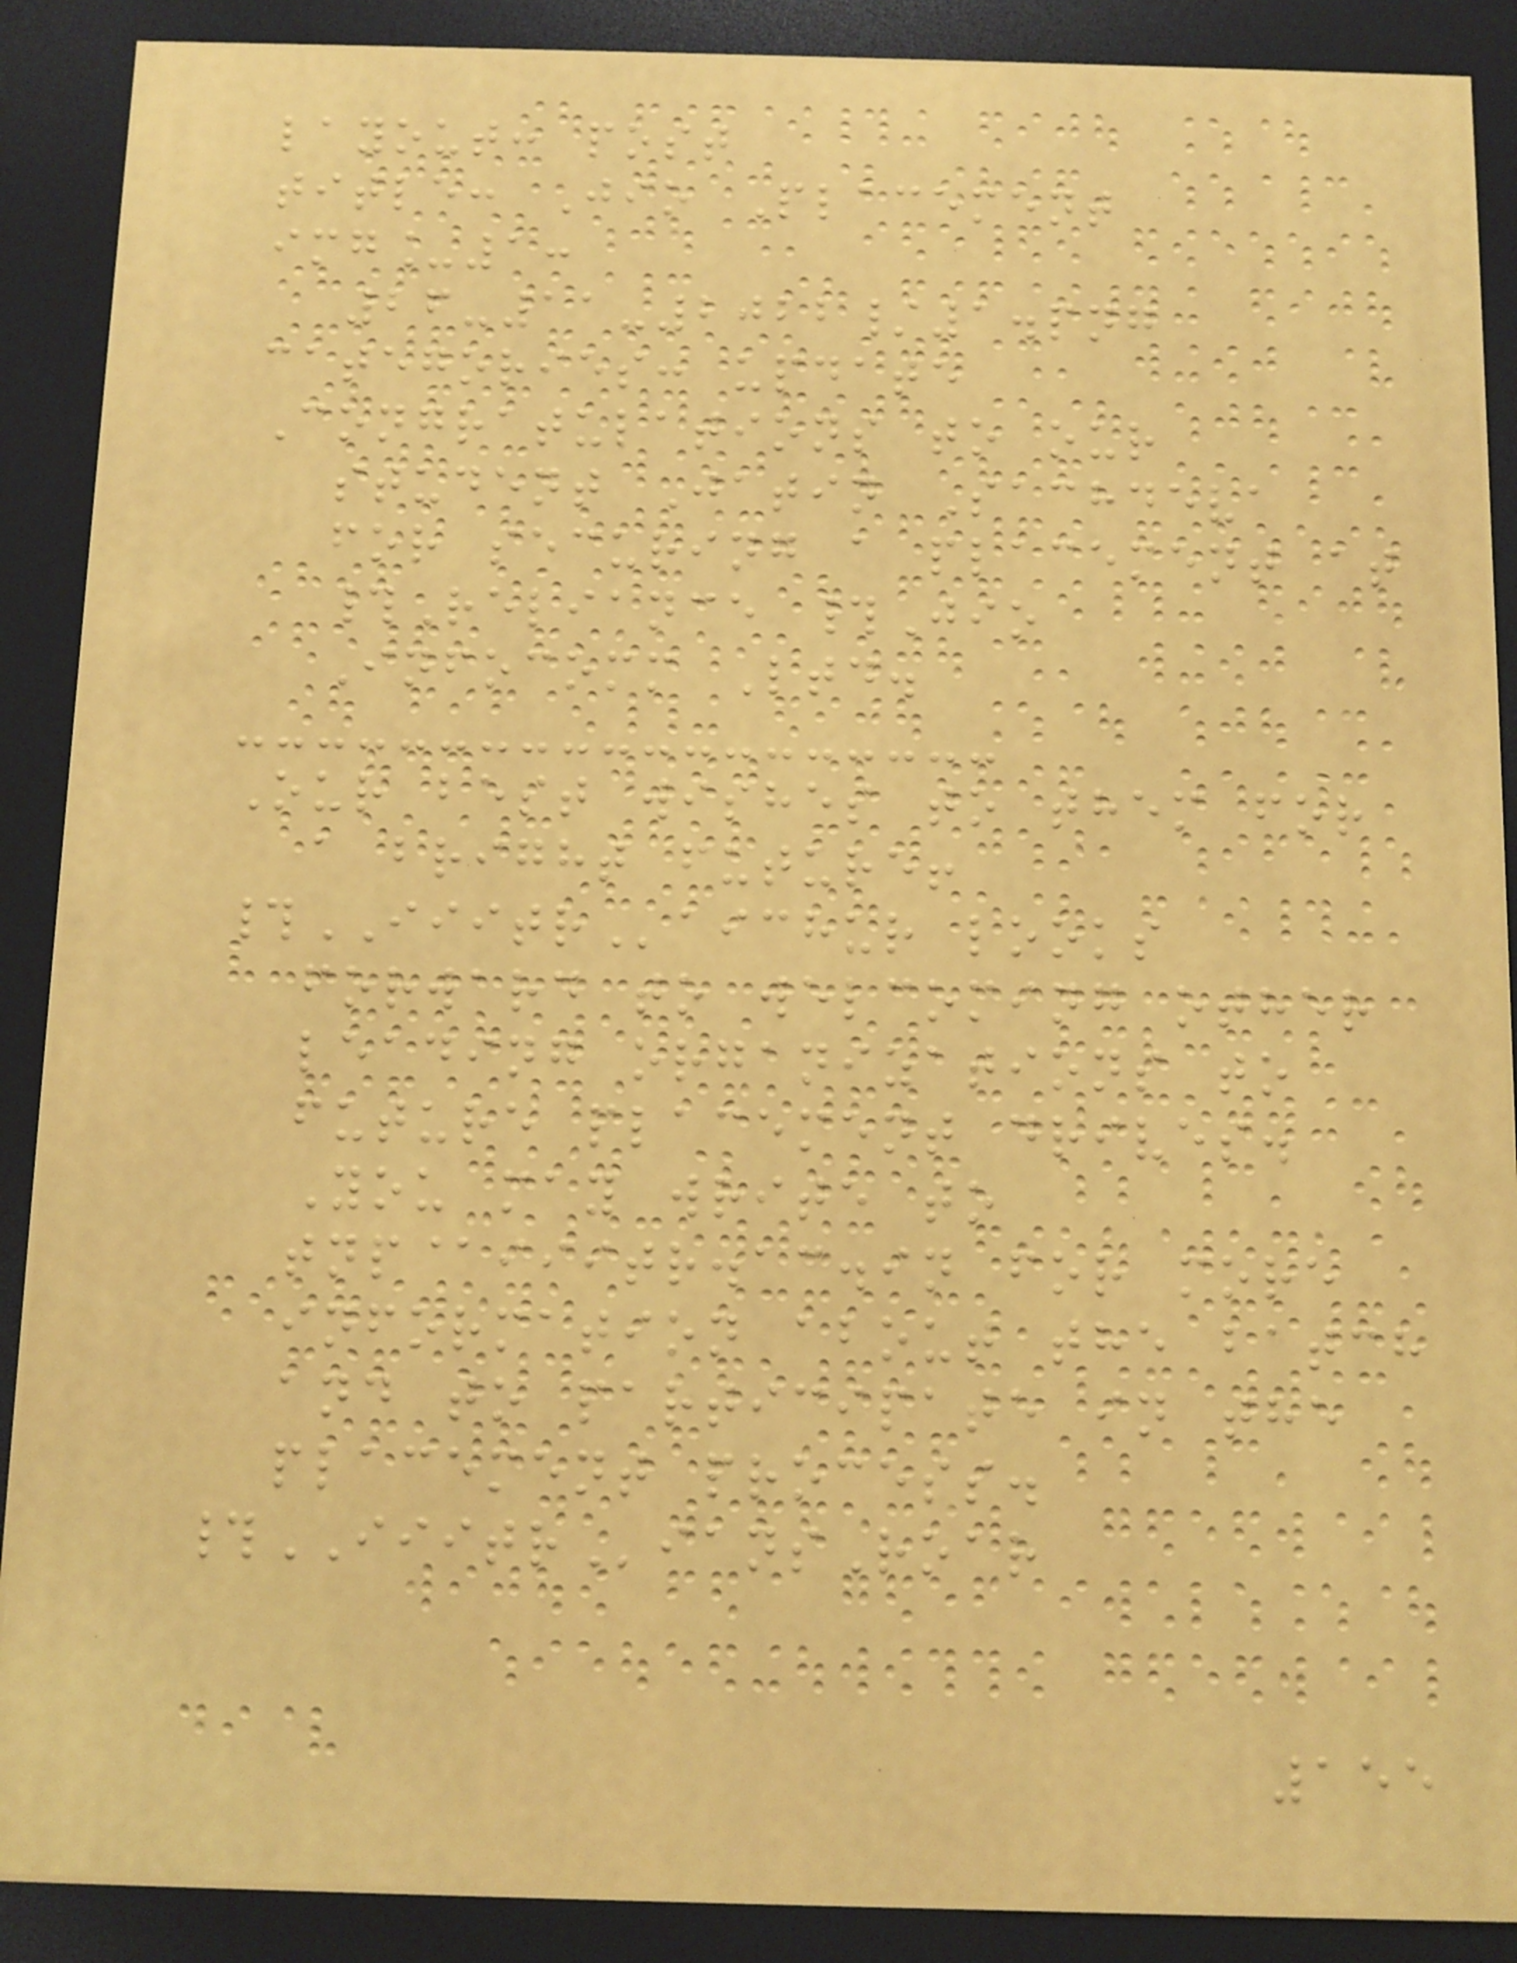layout: post
title: Jio Placement
img_1:
26-11-2022/1.png
categories: update
Congratulations to our
student Jatin Sachdeva
for securing a placement at
#Reliance #Jio
Infocomm Ltd.
Our best wishes to them for
a bright future!
#IIITRaichur looks
forward to welcoming other
leading organizations to
future placement drives.
You may write to
tnp@iiitr.ac.in for more
information about the batch
and to participate in the
placement process.
#IIITRiansRoar
155
